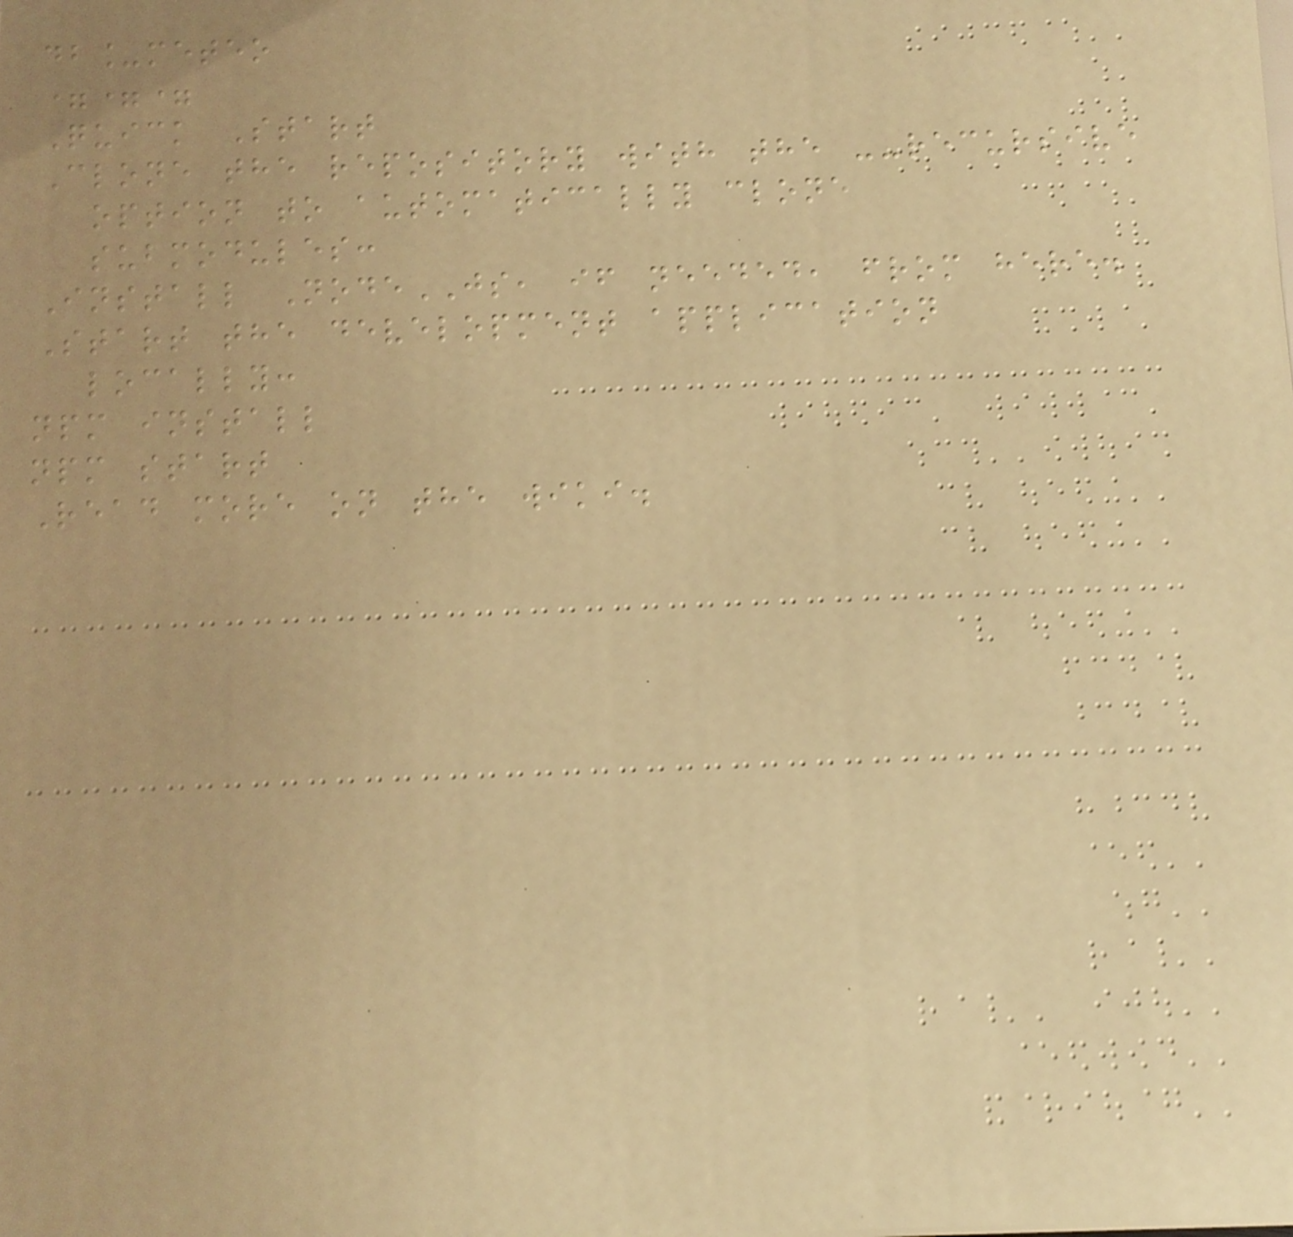db_meteo
===
Quick Start
Clone the repository with the --recursive
option to automatically clone
submodules:
Install NodeJS, if needed, from here.
Start the development application
locally:
npm install
npm start
Read more on the wiki.
